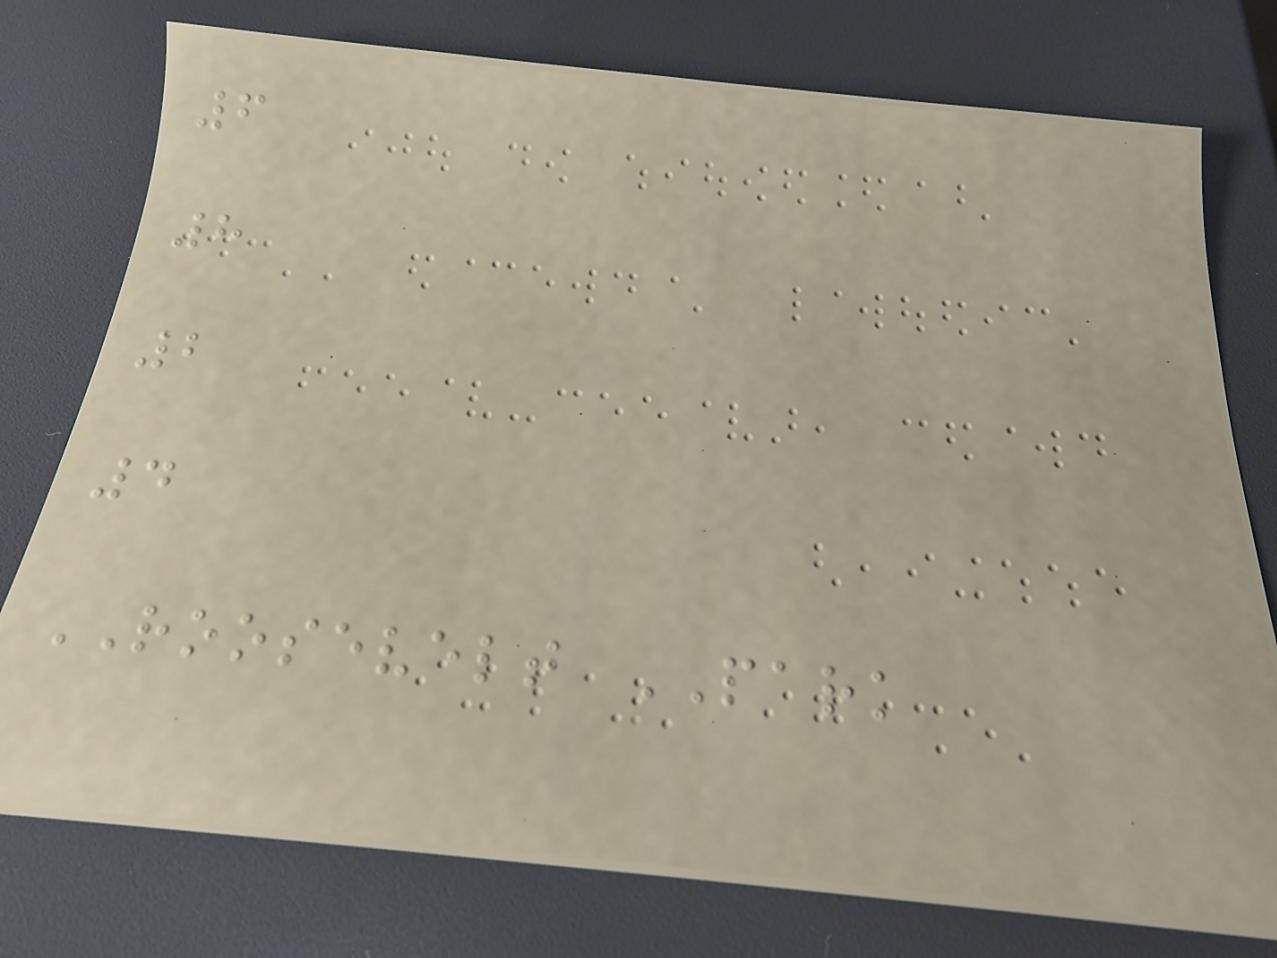6
8
2
4
ROOSEVELT PARK
